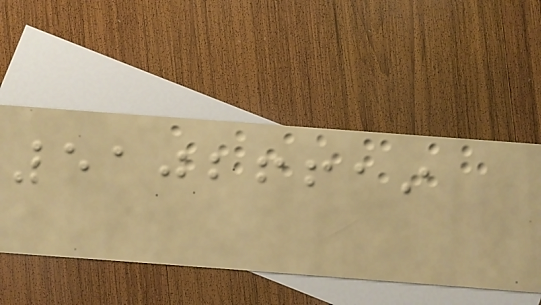51026619
